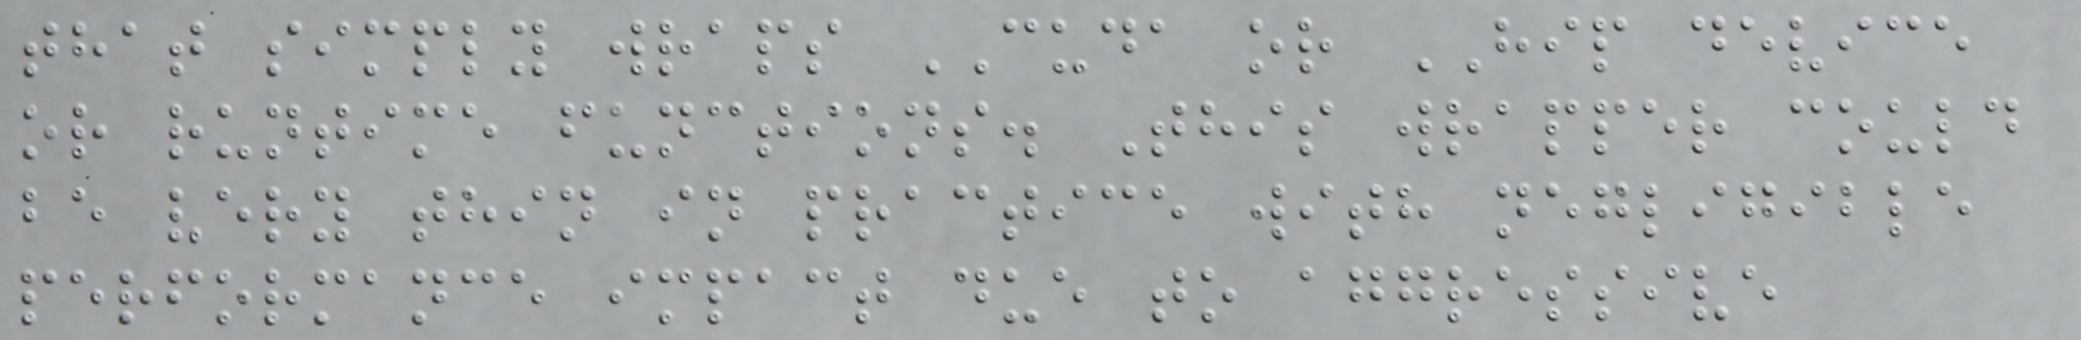that simply wraps CUDA or HIP device
or runtime functions. This wrapper could
be very thin in practice with negligible
performance impact due to aggressive
